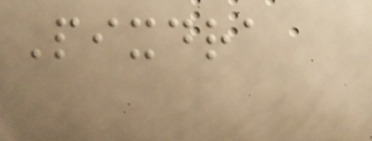Pixdra
